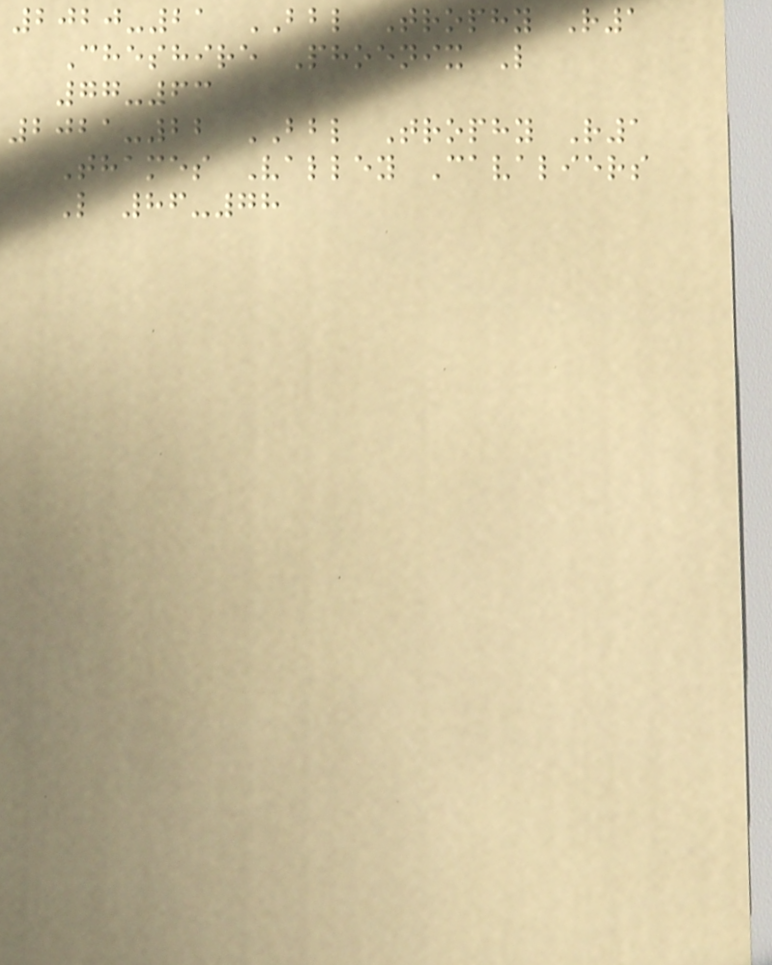2020-21 BBL Trophy R1
Cheshire Phoenix L
77-63
2021-22 BBL Trophy R1
Thames Valley Cavaliers
L 86-78
